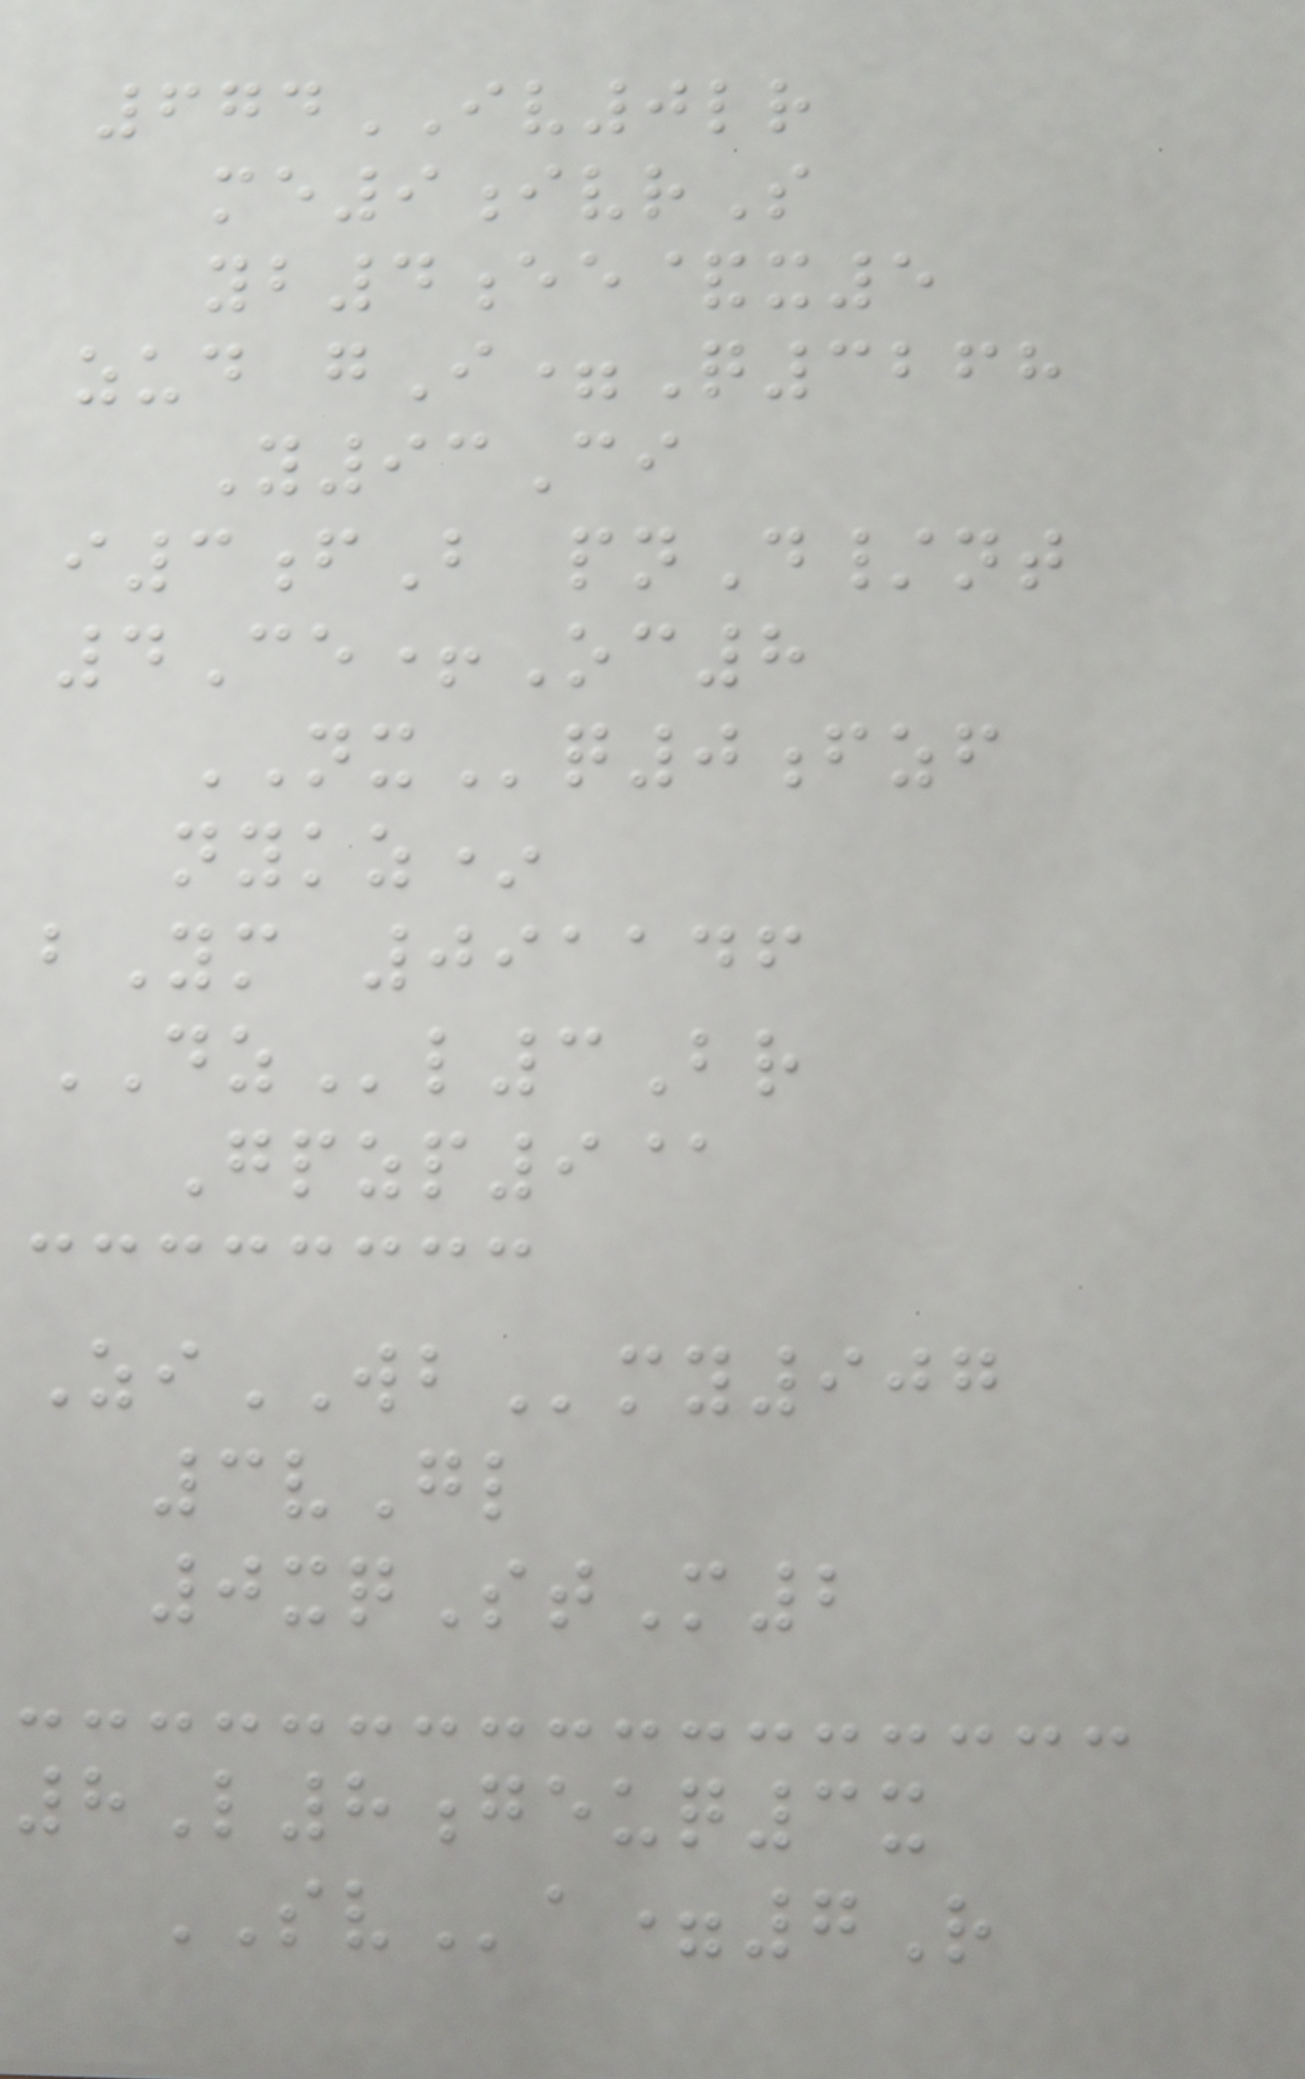674IV0lr
me9ivrS
yb4ee&x5
zud gI=Q3268
Y93Ci
i3fB pnD/nt
4Ce+Oc8
NXq0fzf
nykz*
bYm 091146
DZl3Br
Gpzp9@
ZiWBmy907
3vGl
0xqStM2
8L8geuq3x
SVa=7R
